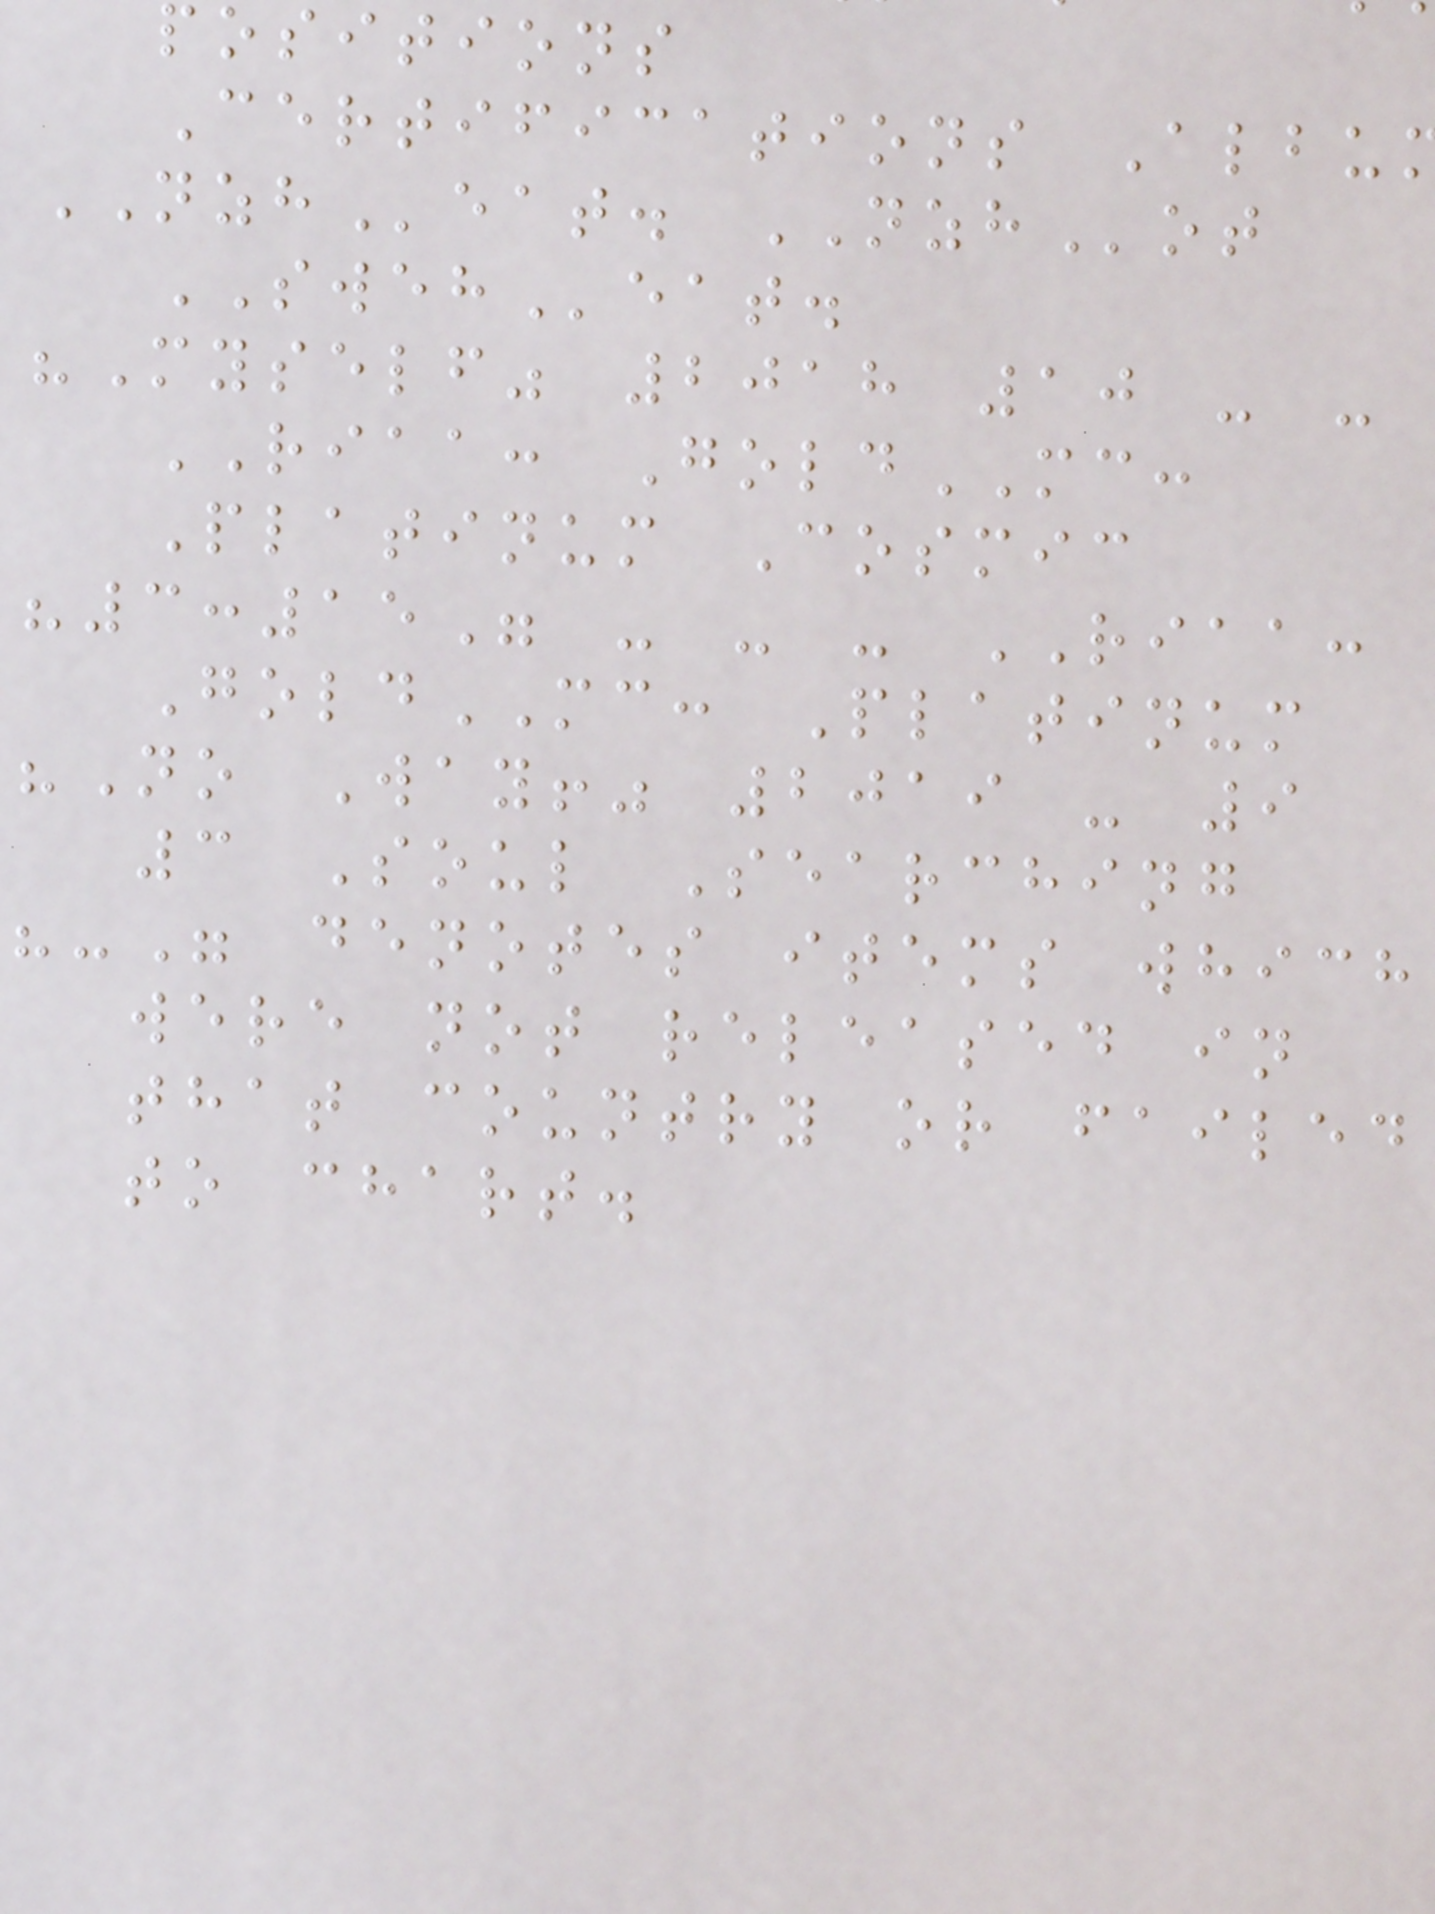positions
Certifications Albu
NZHeat. NZHot
SWEHeat.
"Myself" 2018 10 - -
RIAA: GoldMC:
Platinum Cosmic
"3:15" - - - RIAA:
GoldMC: Platinum
"No Way!" 2019 - 9
3 Soul Searching
"-" denotes items which
were not released in
that country or failed
to chart.
